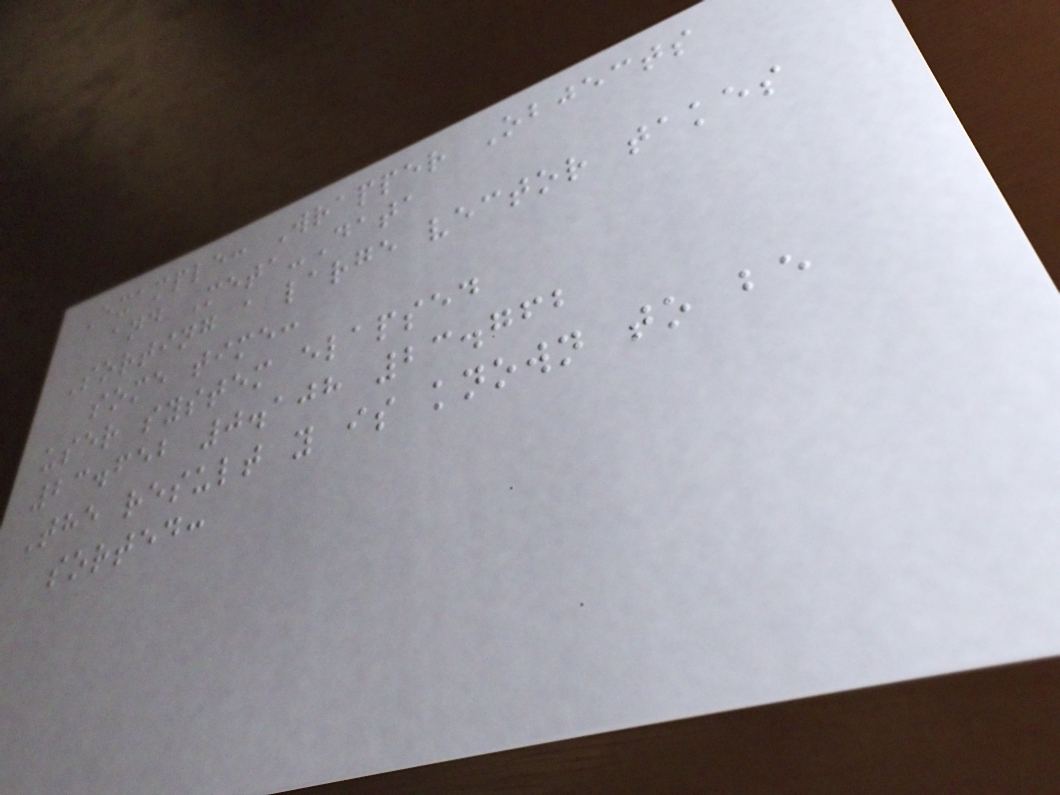Example: Wrapper Objects
and Meta-Data
Sorting a large vector takes
some time:
user system elapsed
23.652 0.108 23.762
The result y is known to be
sorted:
